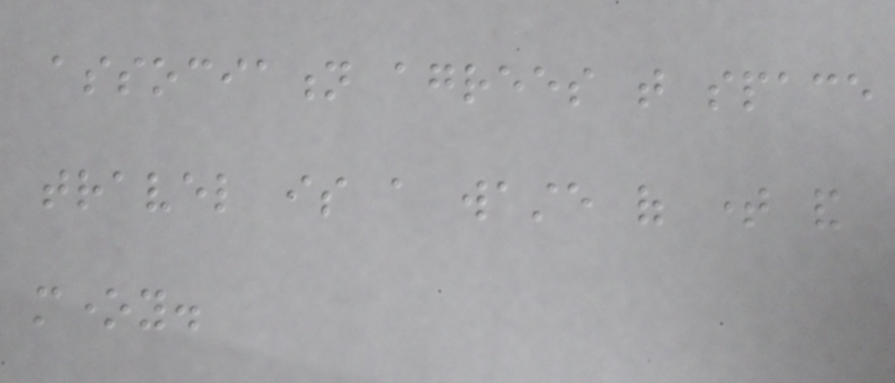association agrees that space
travel is a waste of time and
money.
